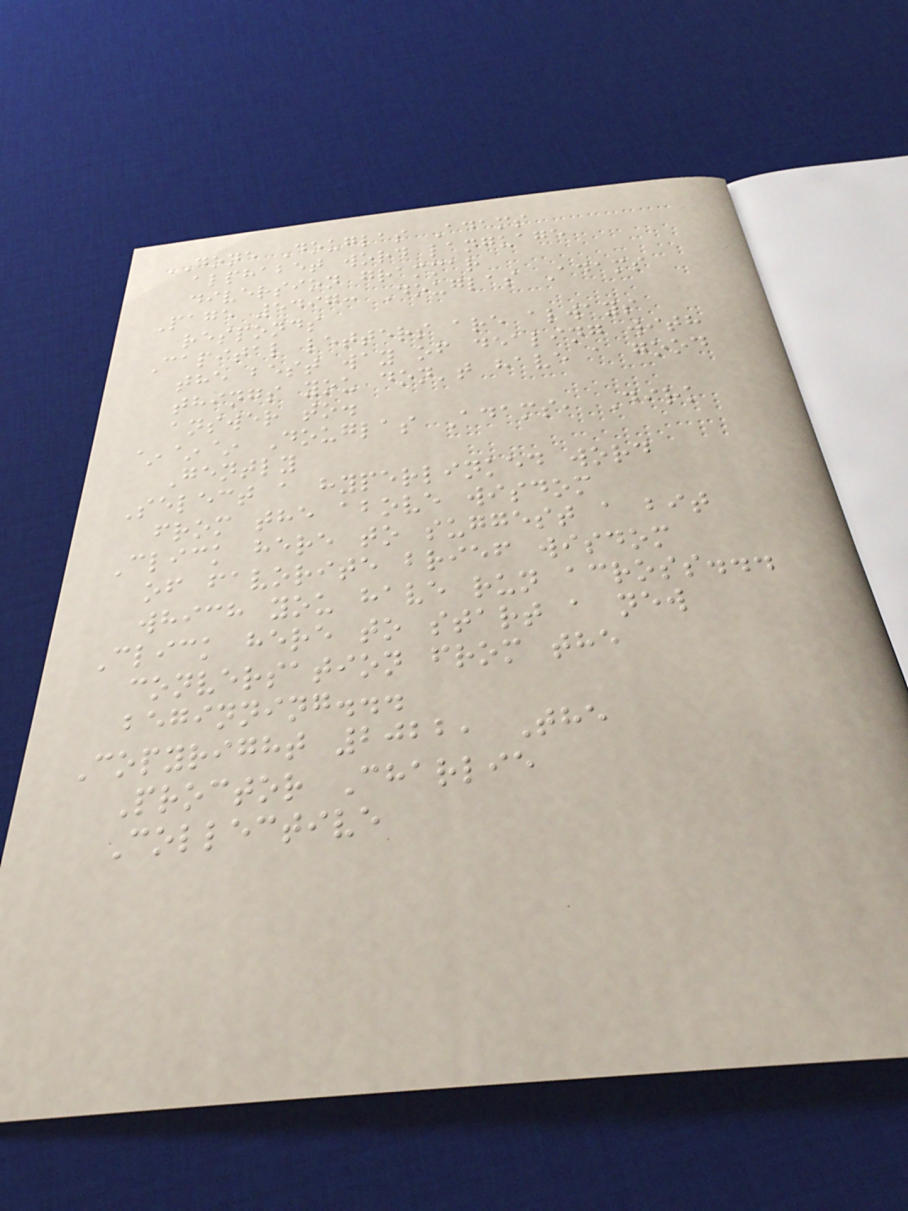DONE Douglas Adams
alphabet word language
diversion grammar
Page 5497: Douglas Adams
responds
Capital letters are always
the best way of dealing with
things you don't have a good
answer to.
~~~ Douglas Adams, Dirk
Gently
Select a hyperlinked word
from the above wisdom
Click here to suggest a bit
of favorite brief wisdom
which you have run across...
Click here to start a new
conversation from the
beginning...
Copyright 2022, The
Proctor Charlie
Collective
